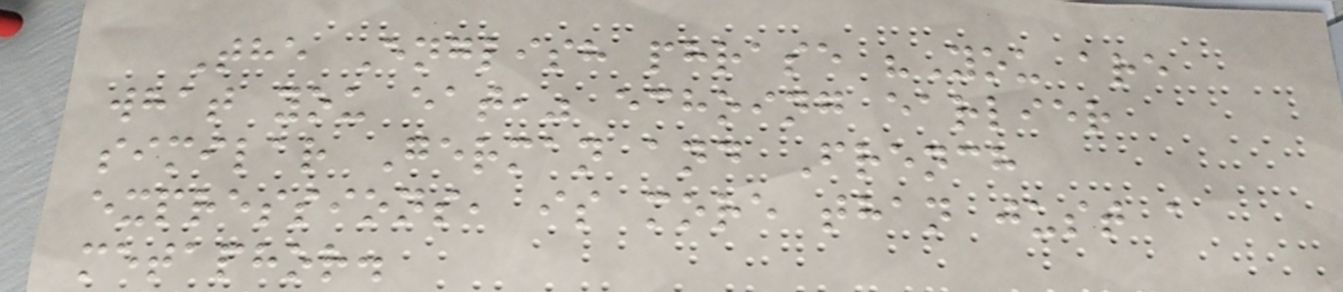The English phrase "You are
what you eat," echoing earlier
similar German and French
expressions, is more than just a
metaphor.
